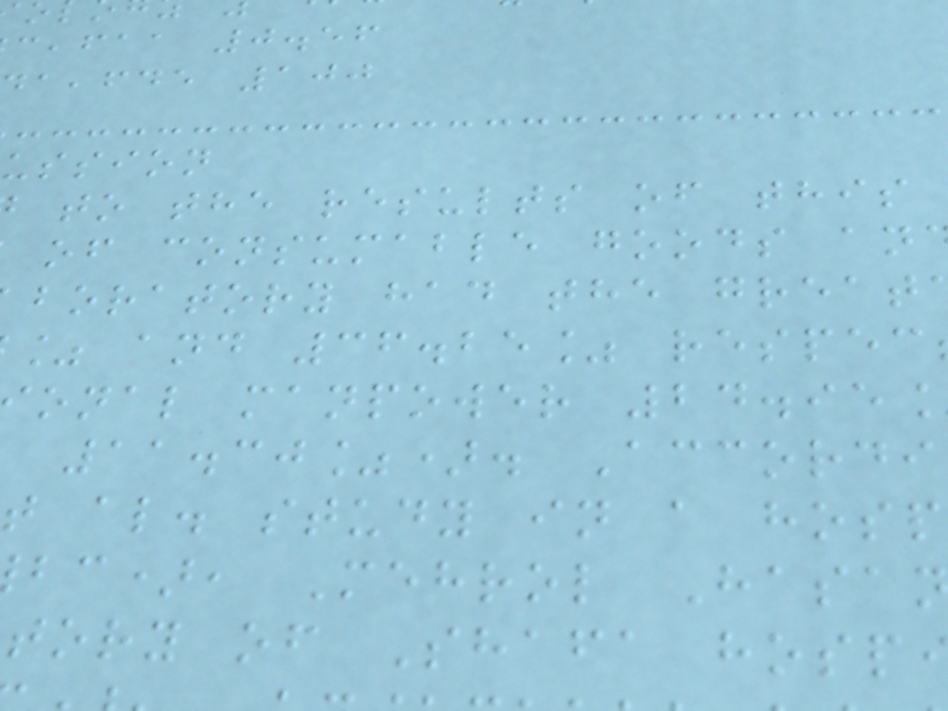,faa 0.56
,fde 100
ussion
to the results of this
of consumable goods an
boratory had the great
% and 36.25% respec
onal manpower 24.95
11.30%). Accordi
t al. study in a hosp
bc), Mehrol Hasa
tory of Shafa hosp
